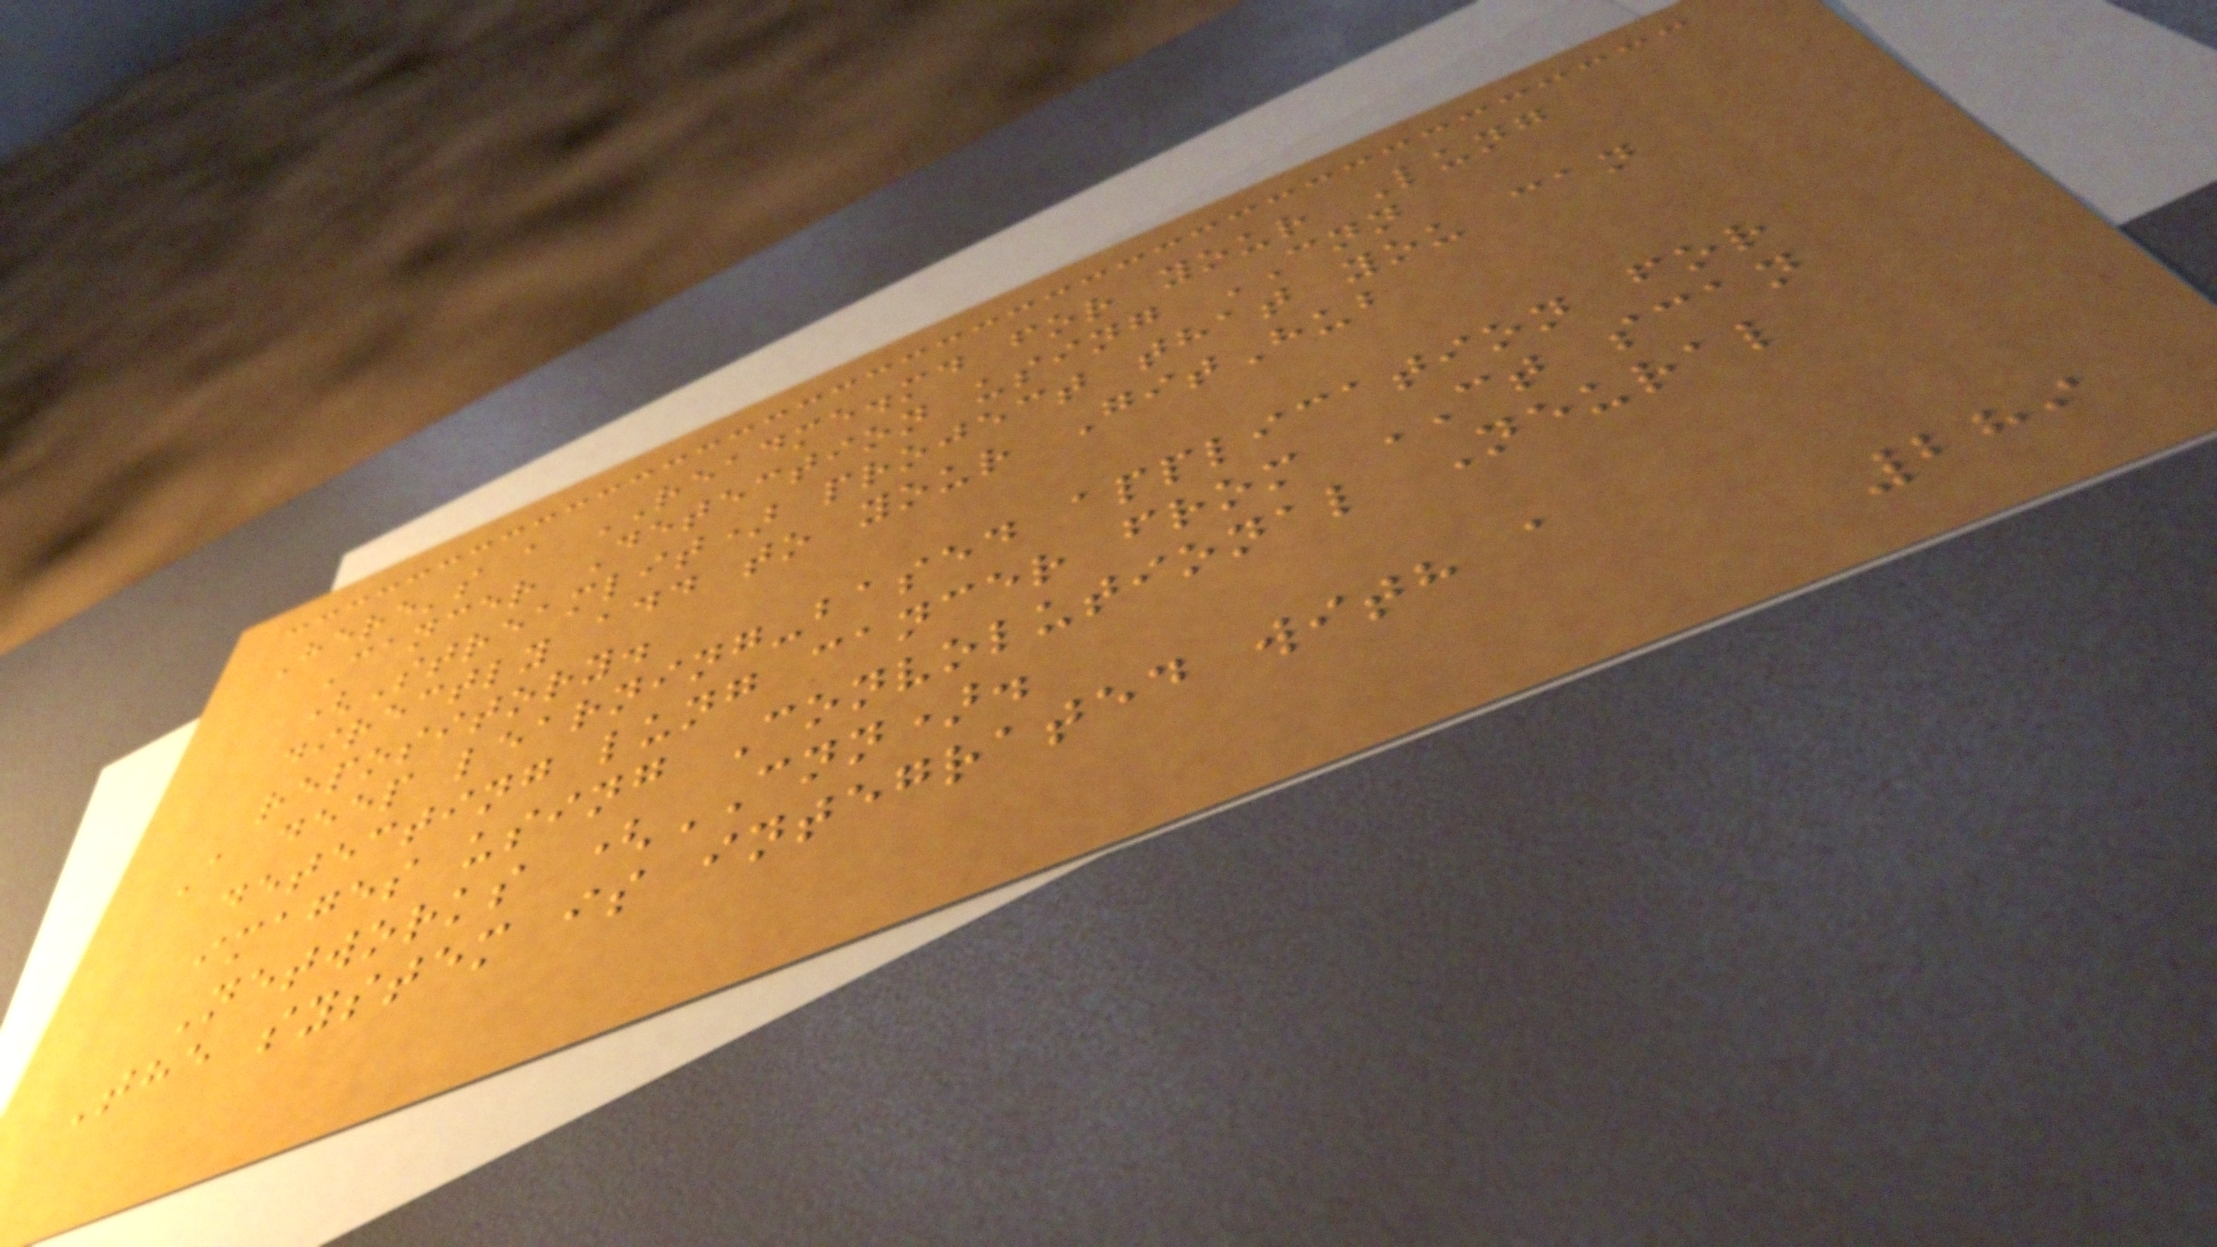Here's a README.md for your Lung
Cancer Detection using CNN
(Streamlit) project that you can
directly add to your GitHub
repository.
A deep learning-based application for
detecting lung cancer from CT scan
images using Convolutional Neural
Networks (CNN).
The system is integrated with a
289
